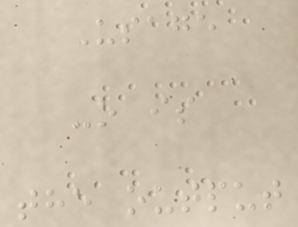Usage
-o is
the output
